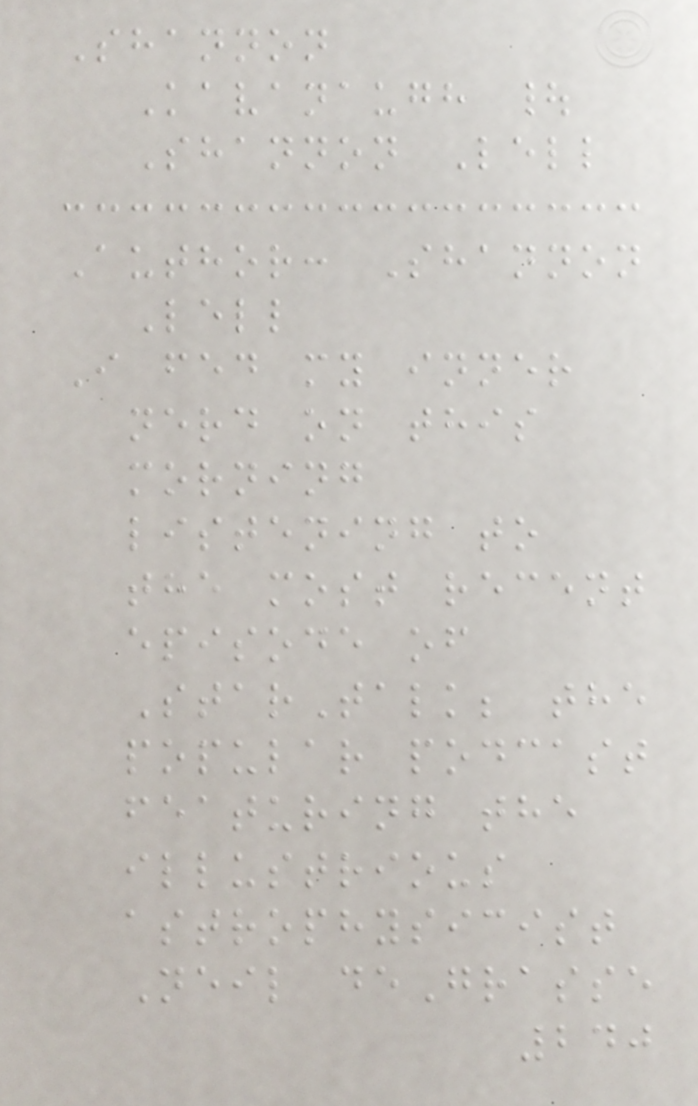Shannon
Kavanaugh |
Shannon Lell
Author: Shannon
Lell
I fed my inner
nerd on this
morning
listening to
the most recent
episode of
StarTalk; the
popular podcast
featuring the
illustrious
astrophysicist
Neil deGrasse
240
